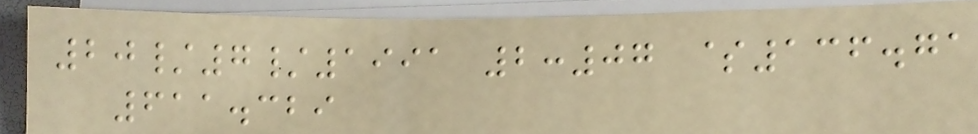20/7/1991 2:07 $136.71
611.329
